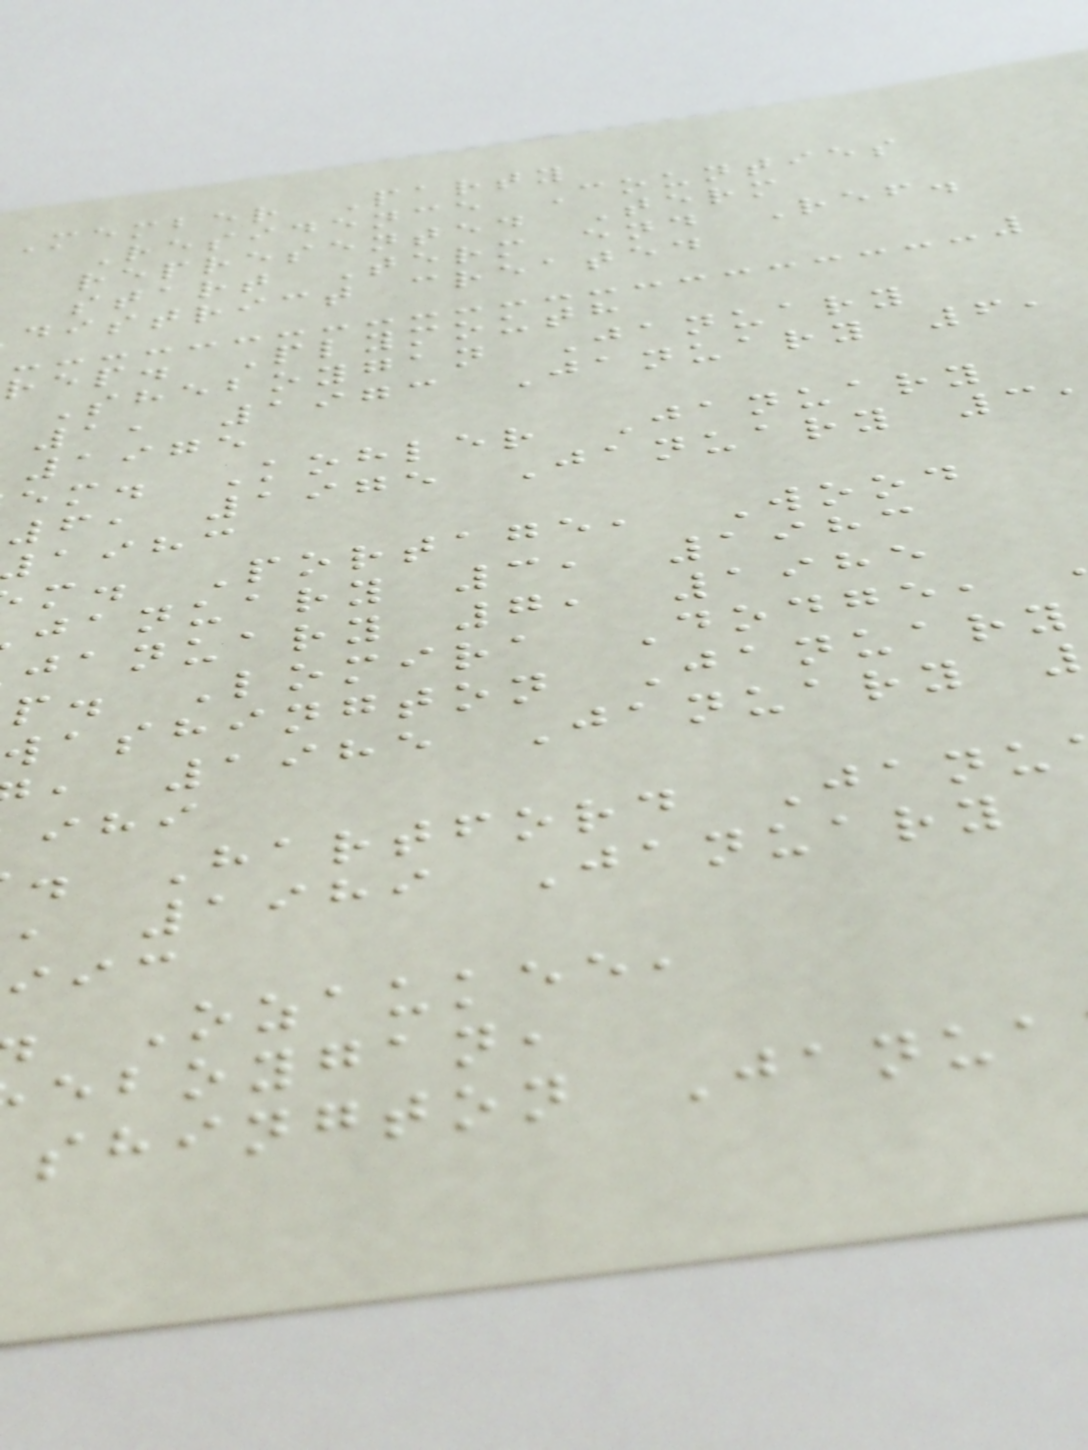Member Party
Residence Counties
represented Term
start Term end Ref.
district created
rep. Plymouth
Sheboygan January
1, 1973 January 6,
1975
em. Kohler January
6, 1975 January 3
aihc
m. Portage, Wood
january 3, 1983
january 7, 1985
p. Lomira Dodge,
washington January
, 1985 January
. Hartford Janu
, 1989 January
Ozaukee,
eboygan,
shington Janua
